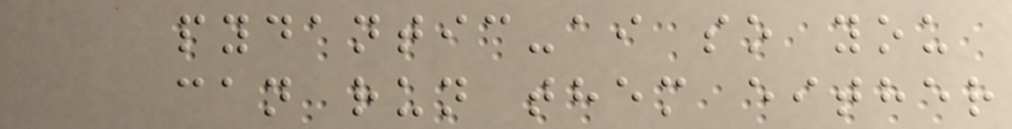pydantic-ai so you
can run them either
